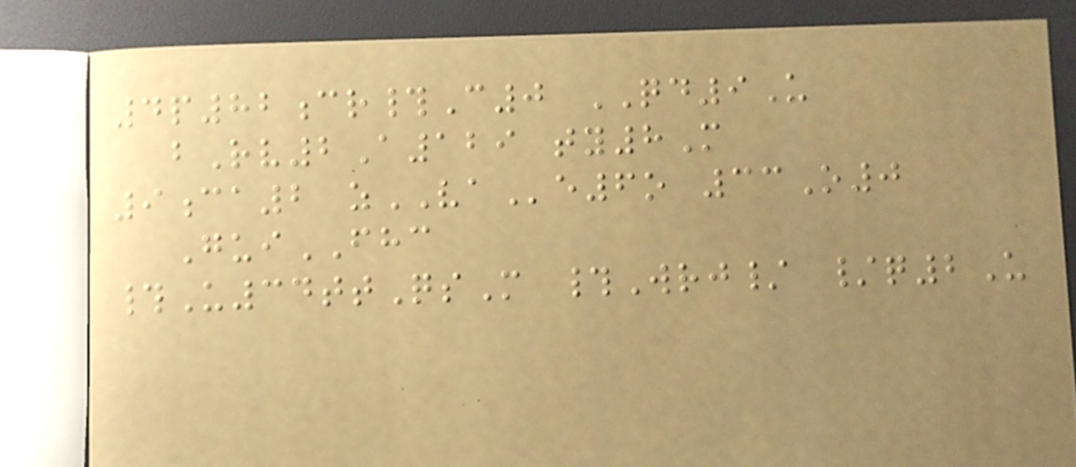4p82cr#C0 QD9U
bRv2A129 ty8M
9ca2 zVAe6o 33O0
GuiFHC
#U34ttQsM #Wrj/ /q2U
